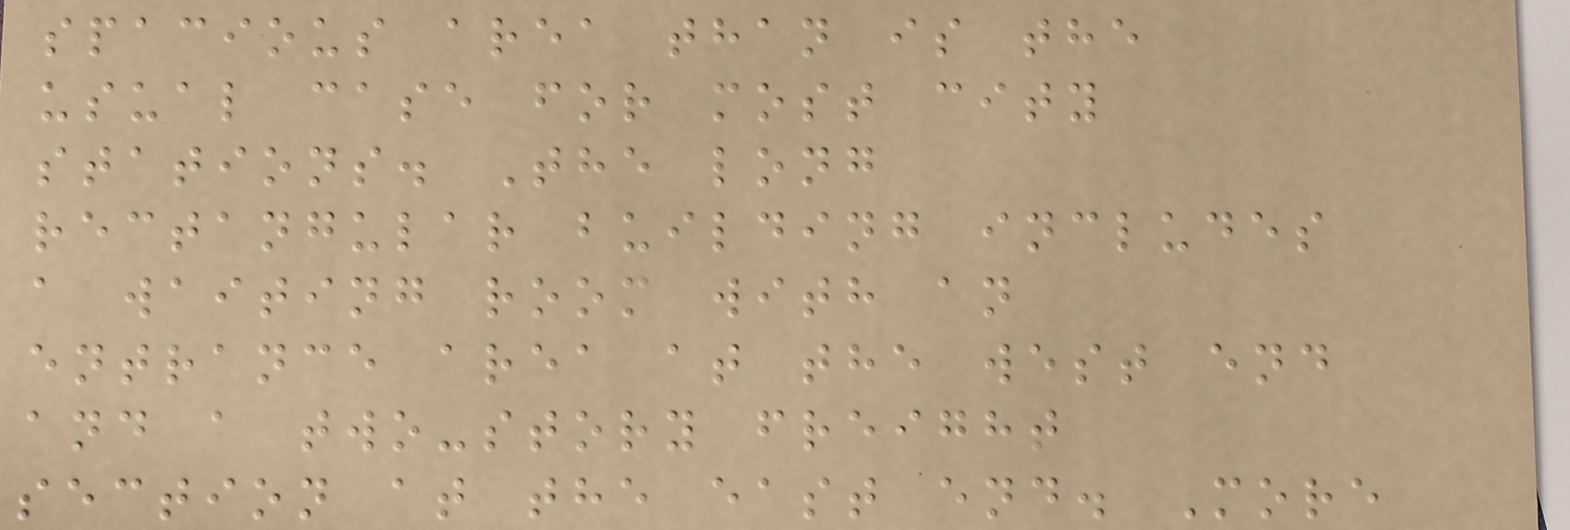spacious area than is the
usual case for most city
stations. The long
rectangular building includes
a waiting room with an
entrance area at the west end
and a two-story freight
section at the east end. More
